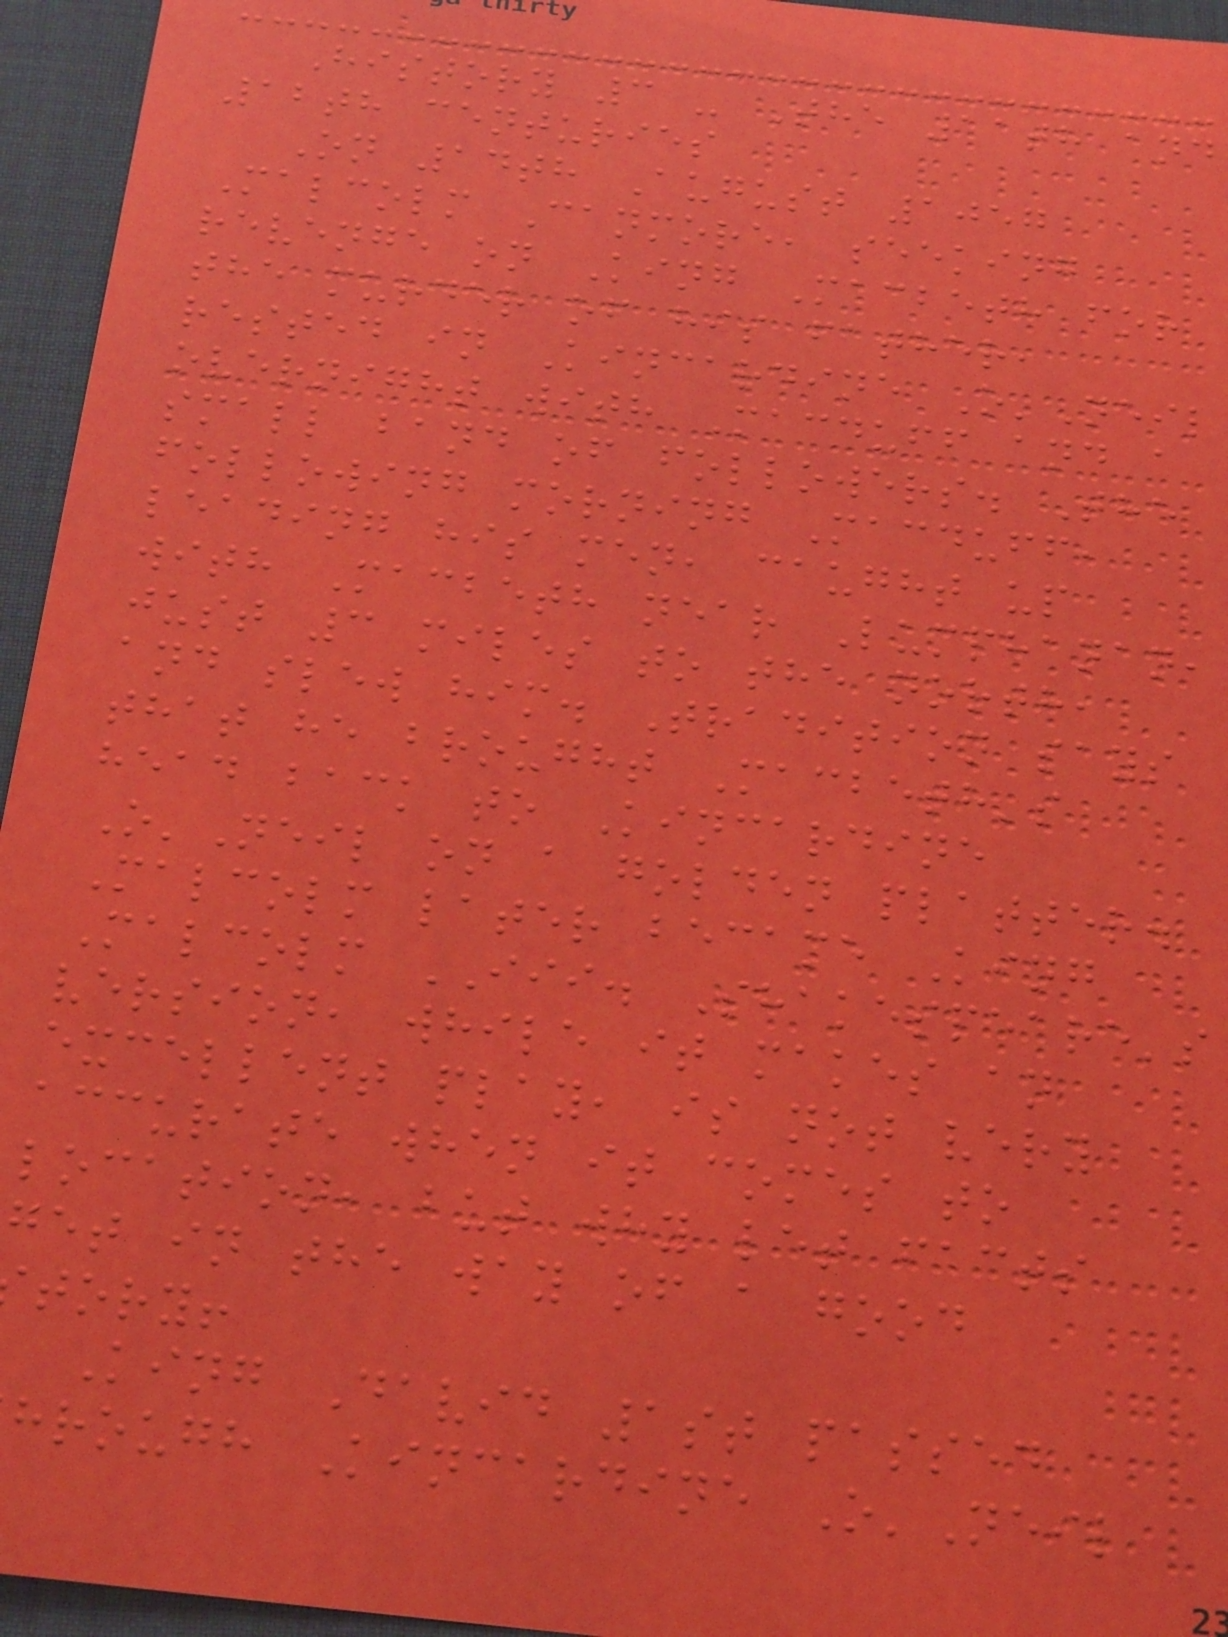History 3 - The 11th and
12th centuries
On 14th August 1057
Malcolm Canmore, seeking
revenge on King Macbeth for
the murder of his father,
rested in Kincardine O'Neil
overnight with Macduff and a
small band of followers. The
following morning Macduff,
leading his men, caught up
with Macbeth near Lumphanan,
just 3 miles to the north,
and slew him. Tradition says
that he brought Macbeth's
head back to Kincardine
O'Neil on a golden platter.
Malcolm later became King
Malcolm III. Shakespeare's
version, while it makes an
excellent play, is not very
accurate when it comes to
location, but why let facts
get in the way of a good
tory!
King David 1st passed
hrough Kincardine O'Neil
